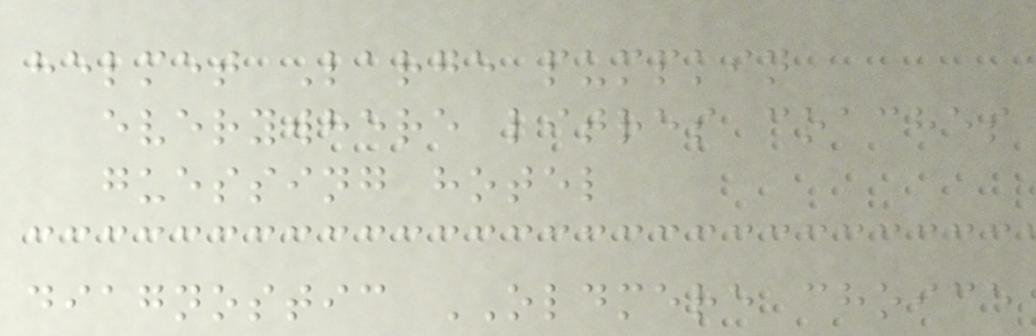helmet Large pumpkin
everywhere litres coaches
guessing hotel
diagnostic OLDMERE choice
